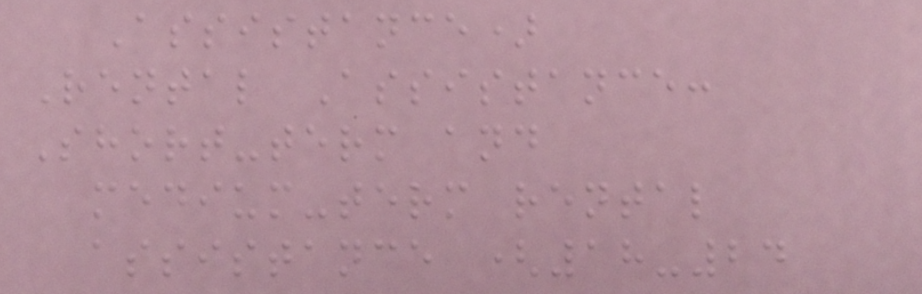Assistance)
Rental Assistance:
Short-term and
medium-term rental
assistance (18-24
